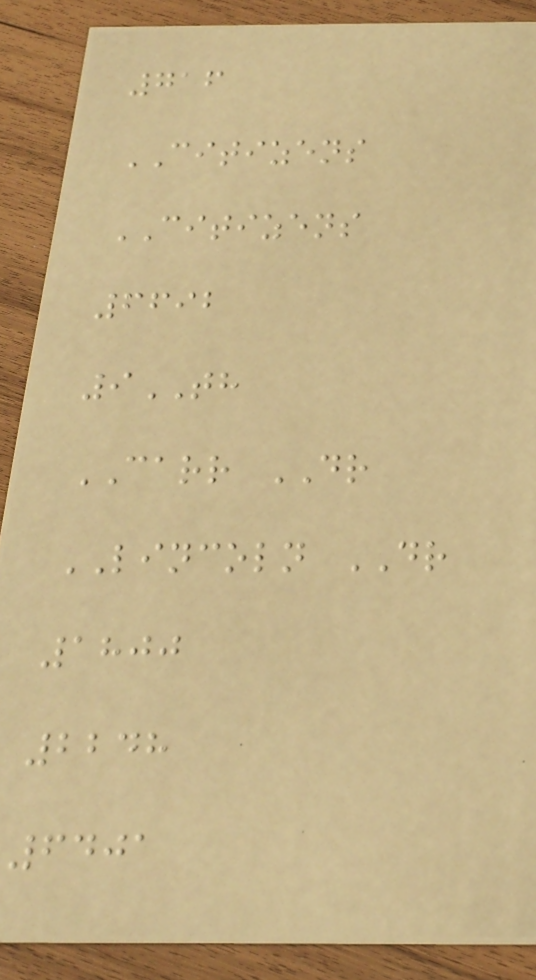716
CITIZENS
CITIZENS
6692
9TH
CARR DR
LINCOLN DR
1800
2248
6401
